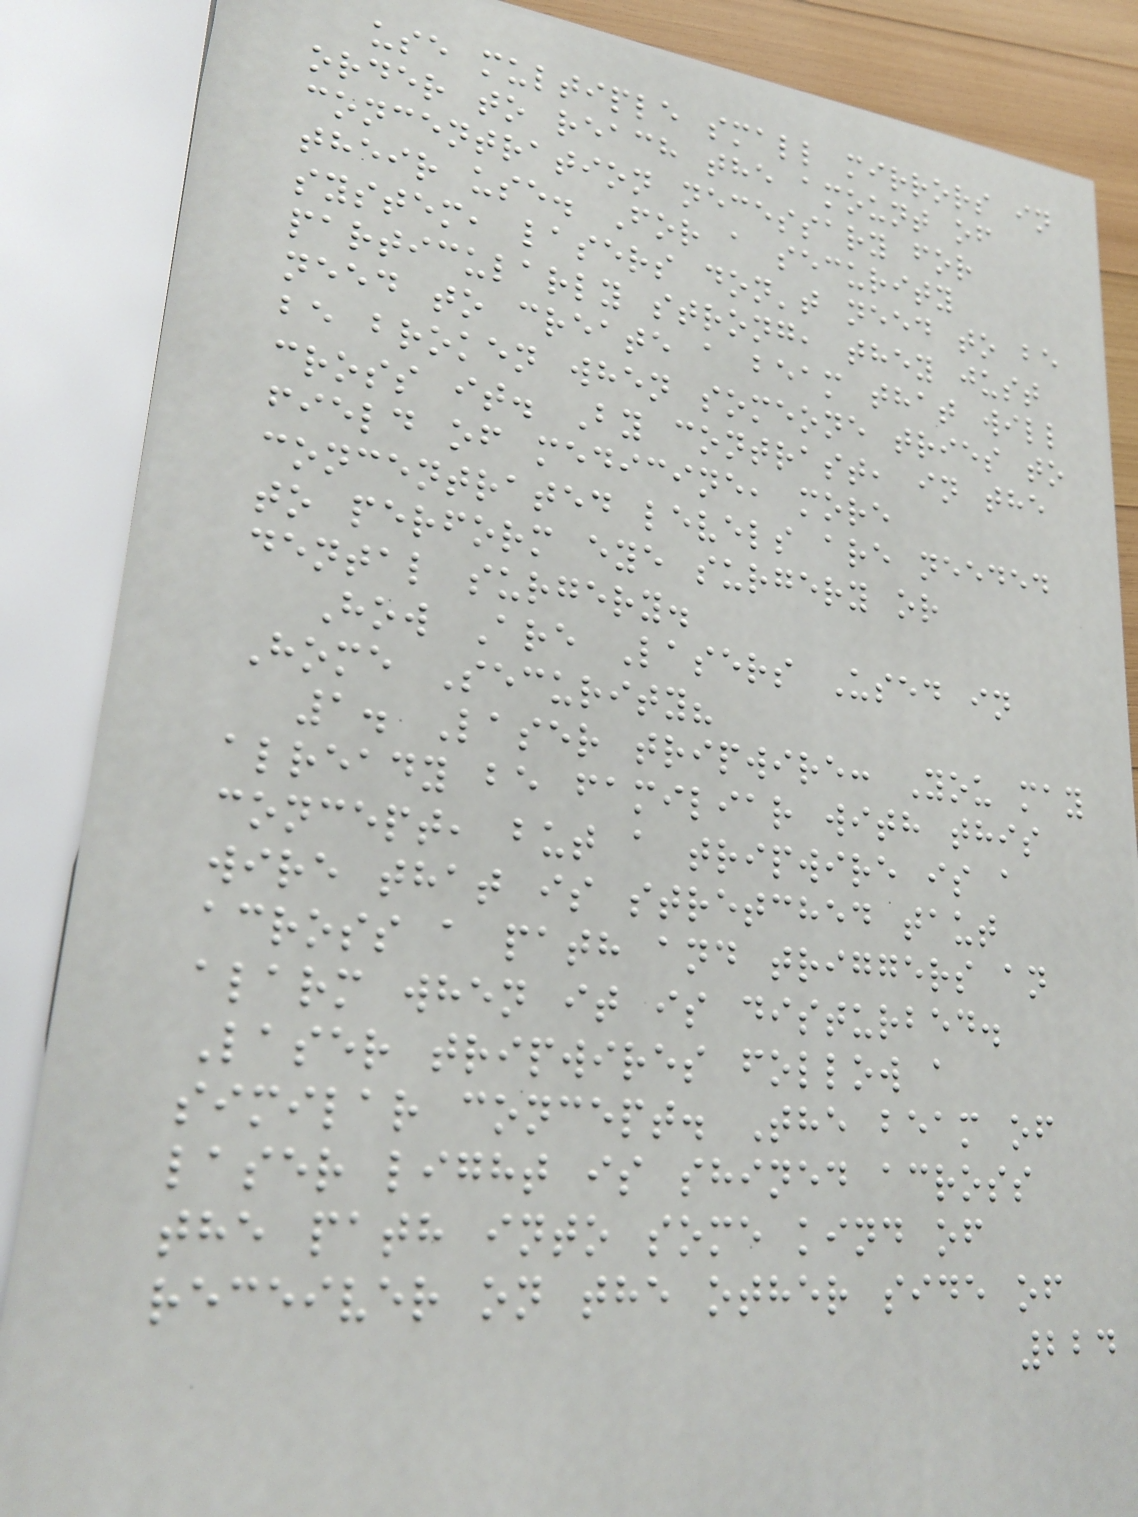use multiple small mirrors in
order to reach the amount of
concentration necessary for
their use. For a security
system, lasers don't need to be
particularly strong, they just
need to create a beam that will
be broken when someone tries to
cross it. By contrast, in the
field of medicine, more
concentrated levels are needed
to perform eye surgery or
dental surgery.
How Are Lasers Used in
Home Security?
1. Laser tripwire: You may
already be familiar with this
concept, but a tripwire is a
wire that is stretched taut
across a path and triggers an
alarm when it is disturbed.
Laser tripwires follow a
similar concept. The beam of
laser light is shined across
the path into some kind of
receiver on the other side of
224
